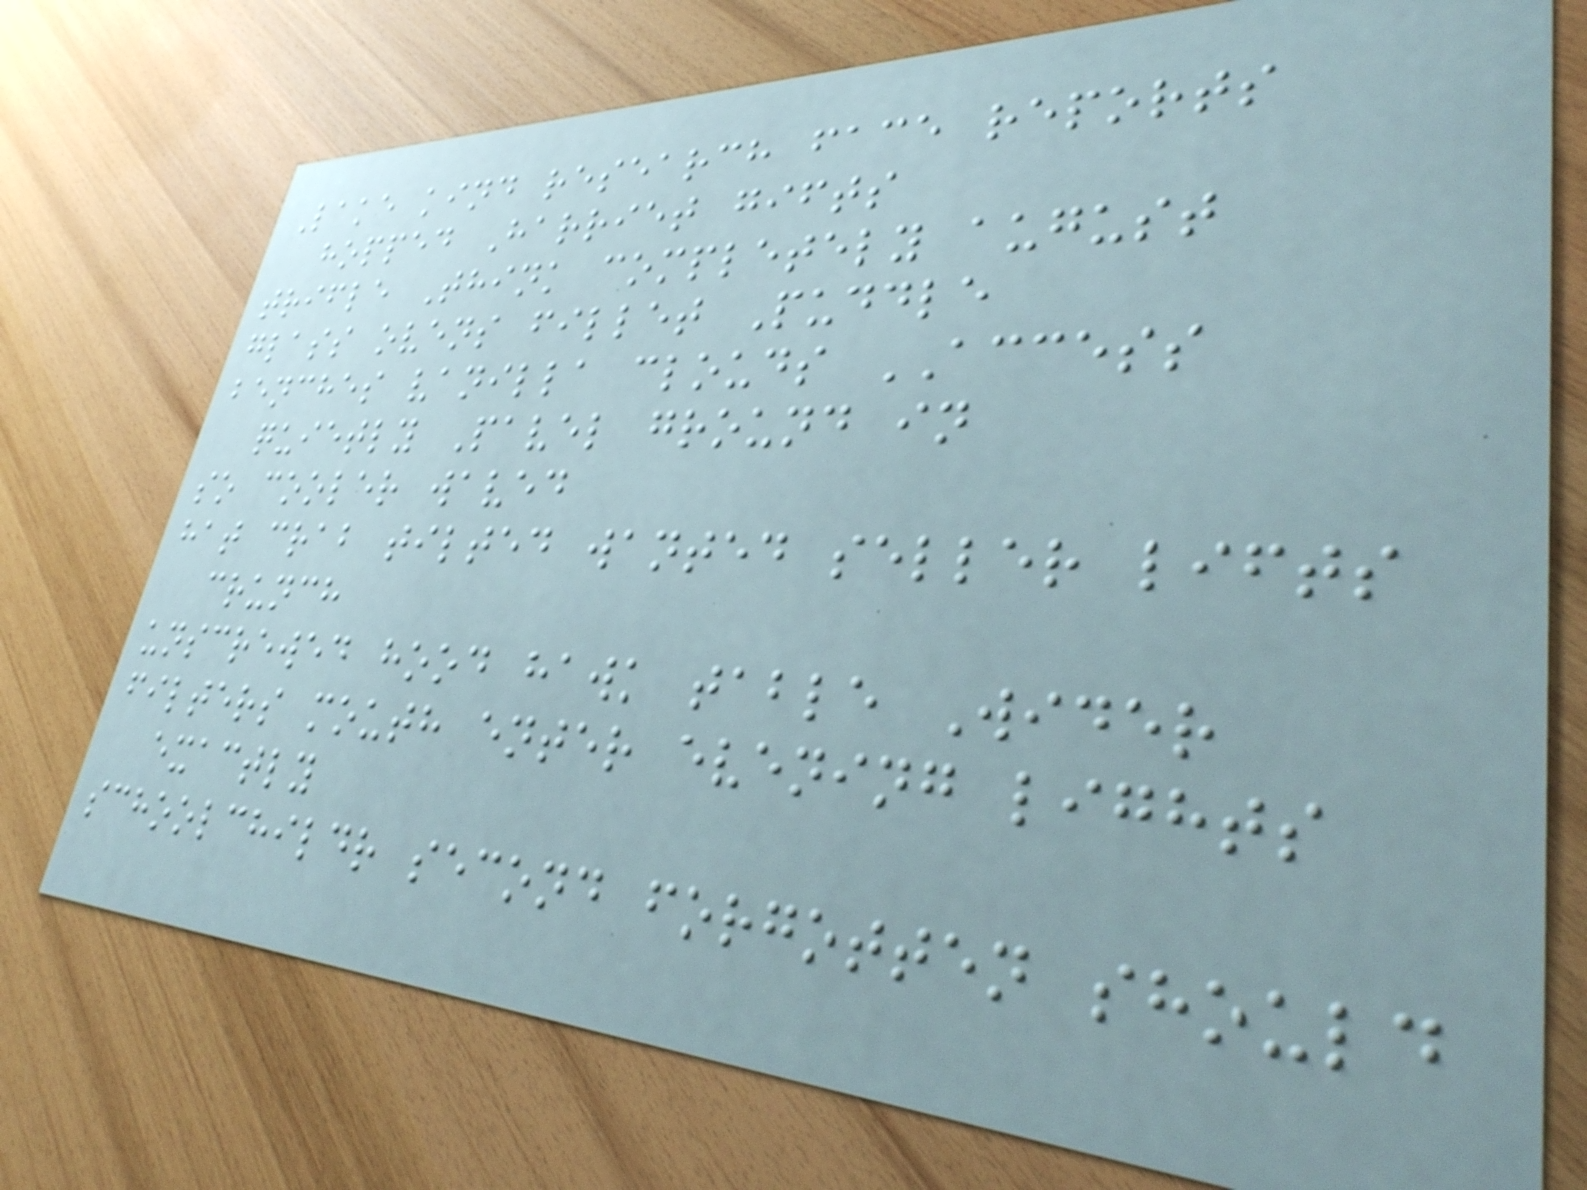Lake kind research face reports
hopped Harriet gifts
trifle Think completely august
glass ovens fillet Puddle
benches vanilla clouds ACCESS
quietly Pavel ground in
so cooler waved
hat crab tilted wanted seller lifts
crunch
unscrewed hood hawk table Wider
filters mouth enter evening lights
exactly
schoolchildr second forgotten should
